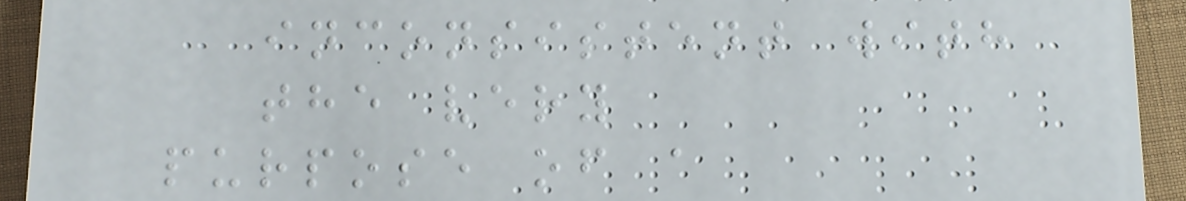inconsistent with
the very
purpose of a
